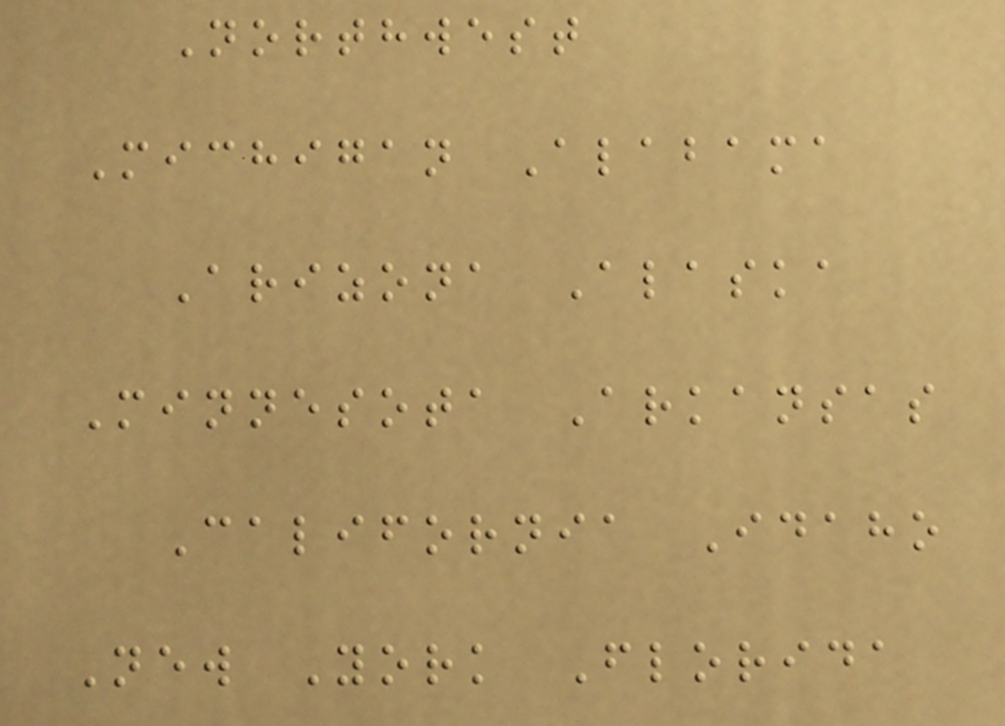Northwest
Michigan Alabama
Arizona Alaska
Minnesota Arkansas
California Idaho
New York Florida
